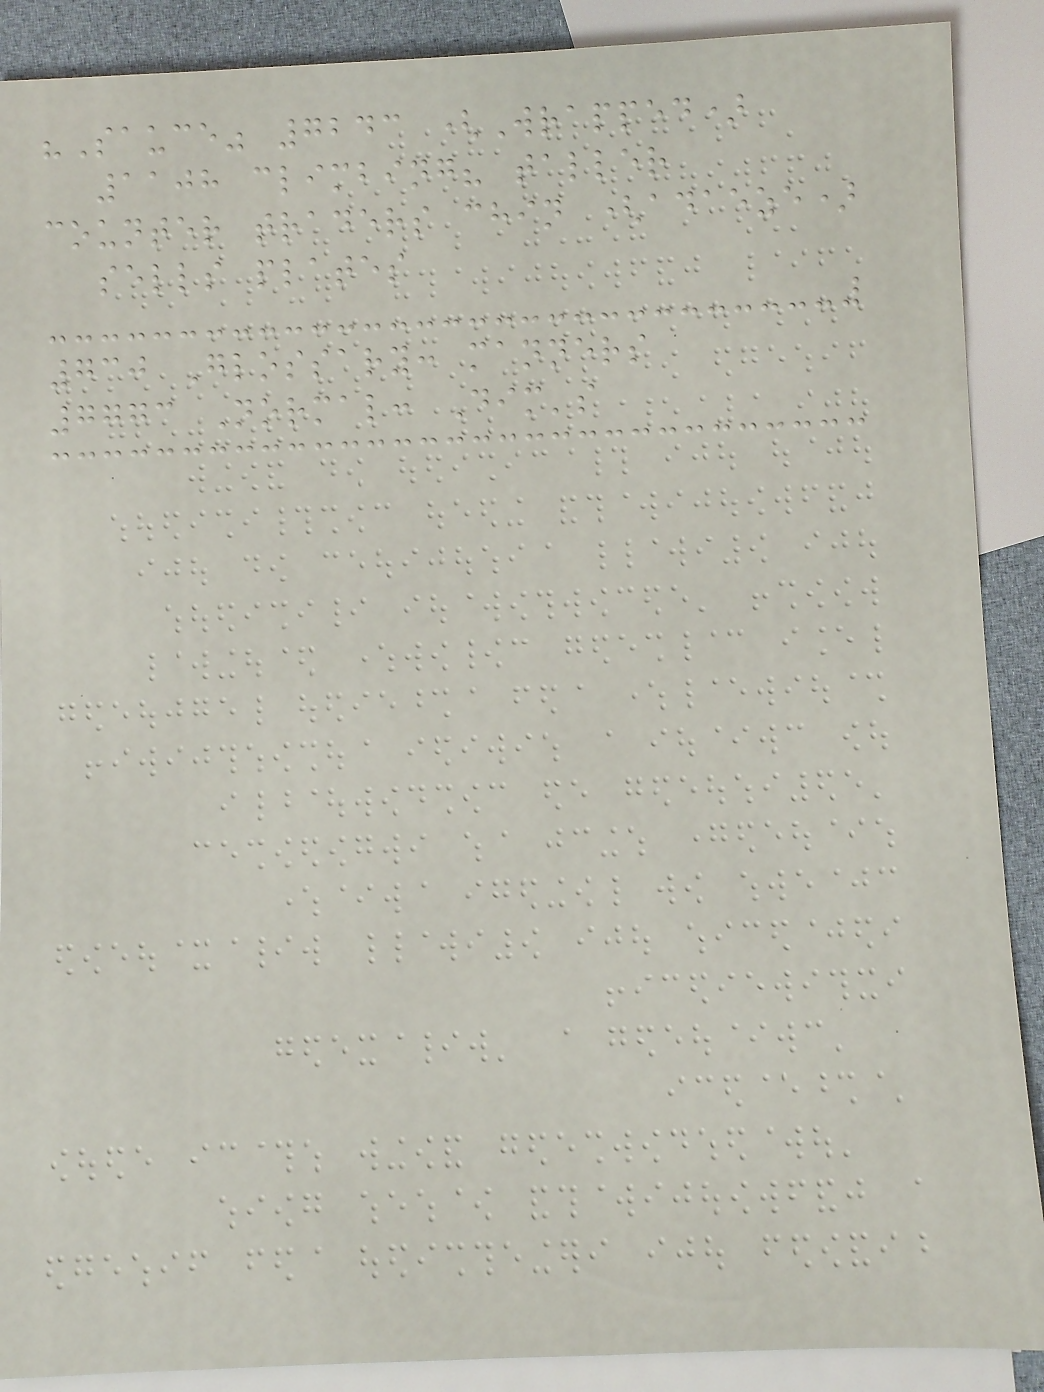"Sauce" 7243 (Wrapped)
1108 climbing? taller
counter traders chin (adaeze)
sells plates
730 Glossary: manners
7773 Normal: Dim's
